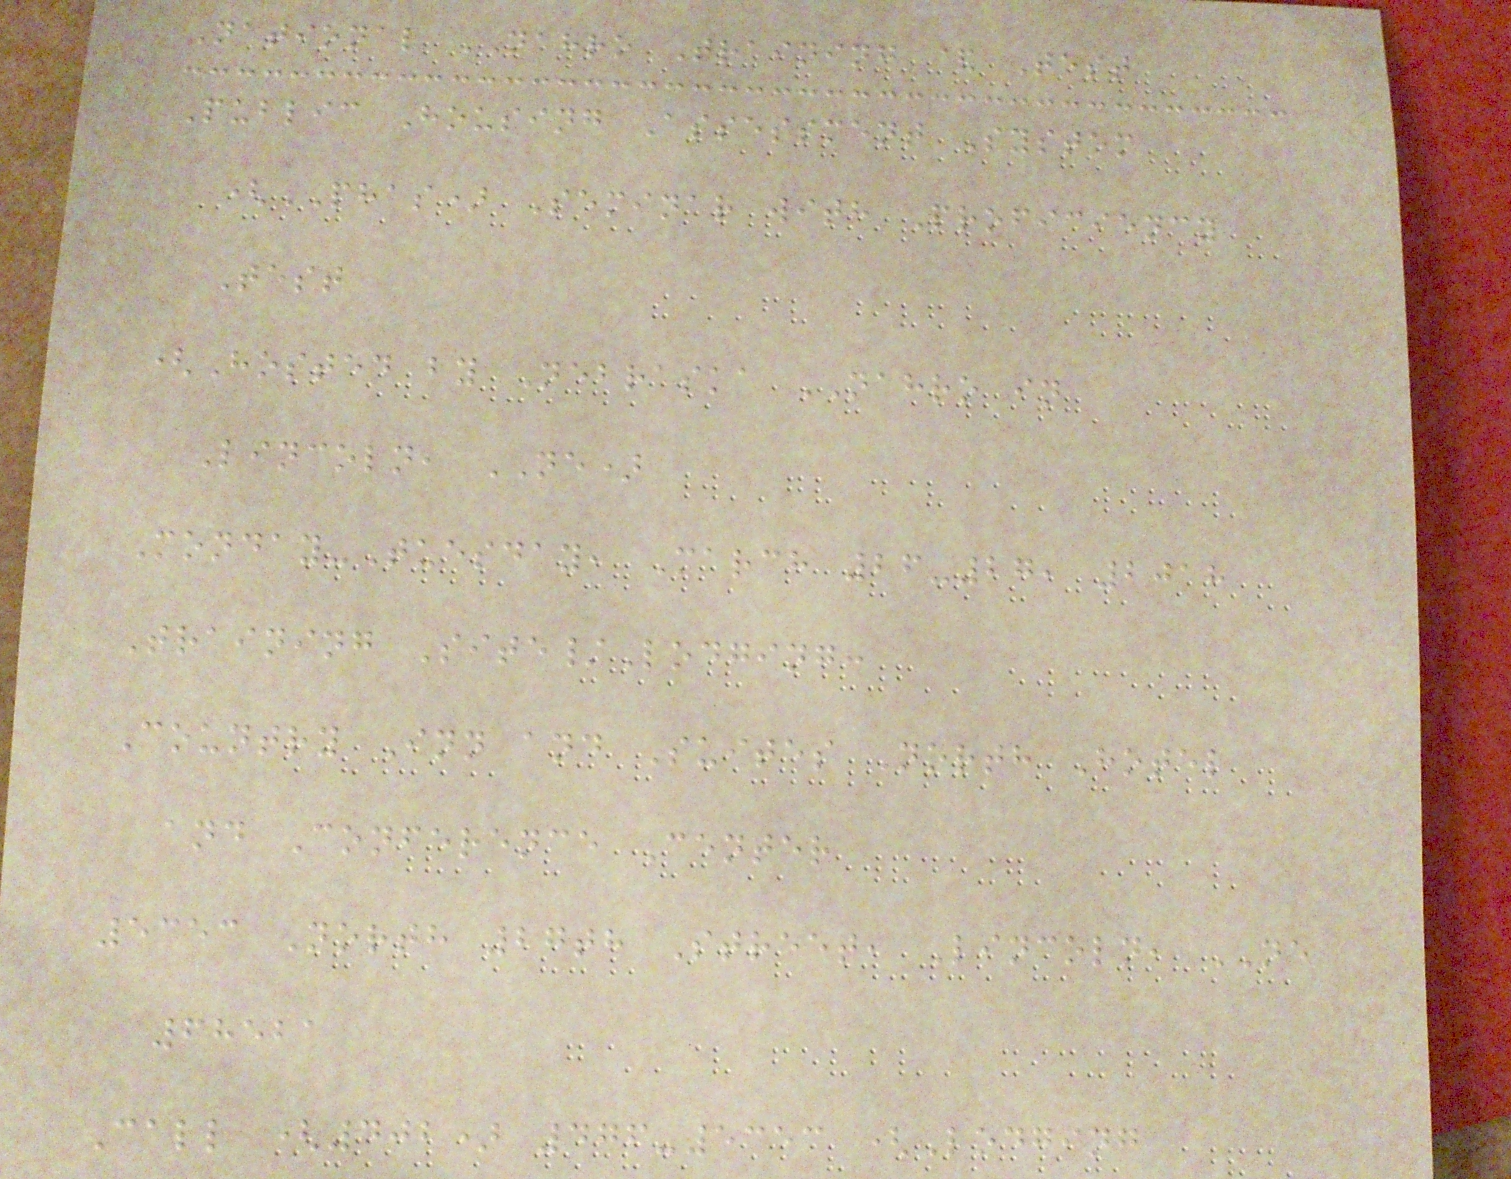National NAHRO Training & Test
Public Housing Assessment System
(PHAS) Seminar with Proficiency
Test
(Hosted by Nebraska NAHRO in
Lincoln, NE)
Monday-Tuesday, March 26-27, 2018
Training Site/Lodging:
Country Inn and Suites North Hotel
and Conference Center
5353 North 27th Street, Lincoln, NE
68521
Call (402) 476-5353 (Lodging
